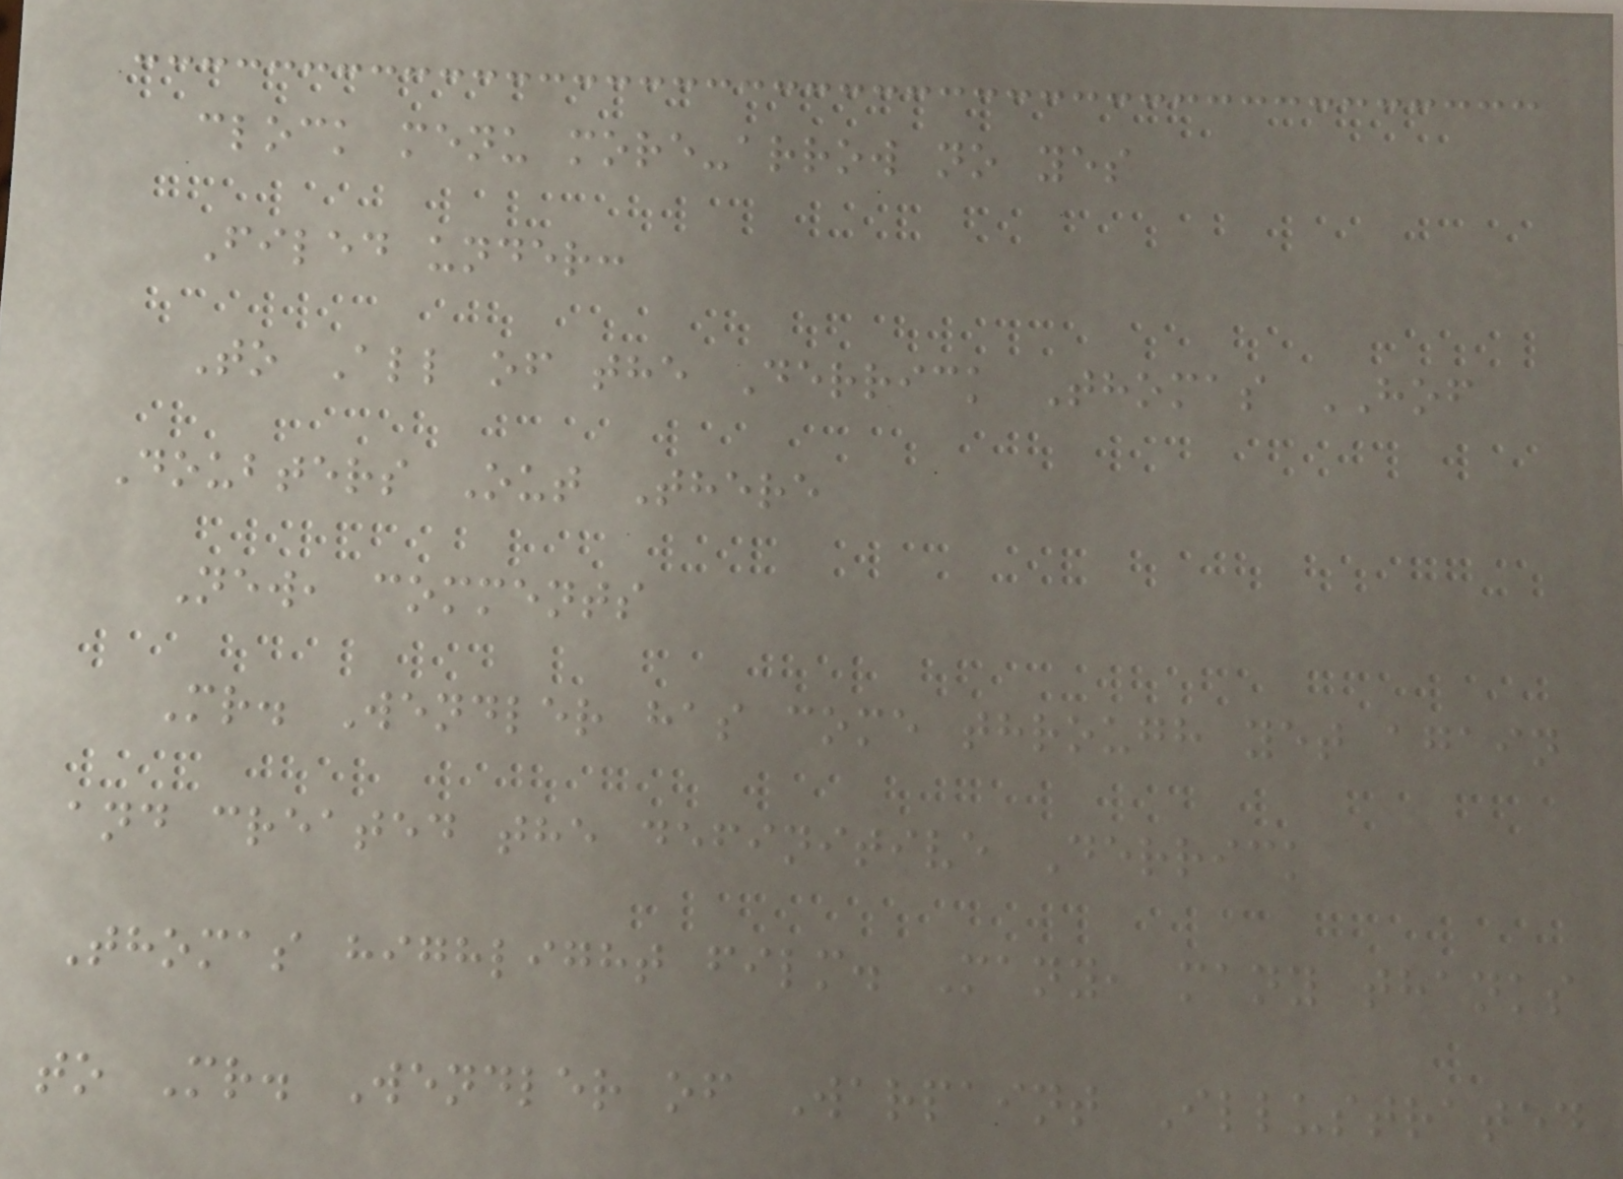clock menu more-arrow no yes
Filed under:
To All of the Derrick Thomas HOF
Doubters Out There
New, comments
Mr. Wendler has come through yet again
and created the definitive Derrick
Thomas highlight film. Many, many thanks
to Mr. Wendler of Warpaint Illustrated
